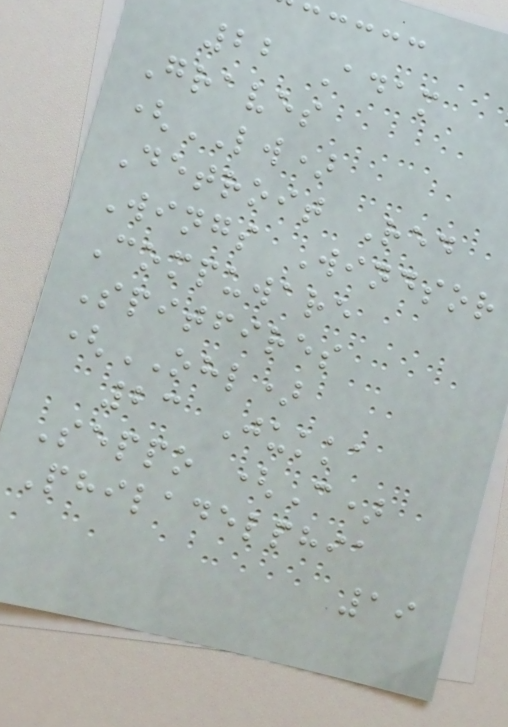22 Adam
Graves
(LW)
Detroit Red
Wings Windsor
Compuware
Spitfires
(OHL)
23 Jukka
Seppo (C)
Philadelphia
19
